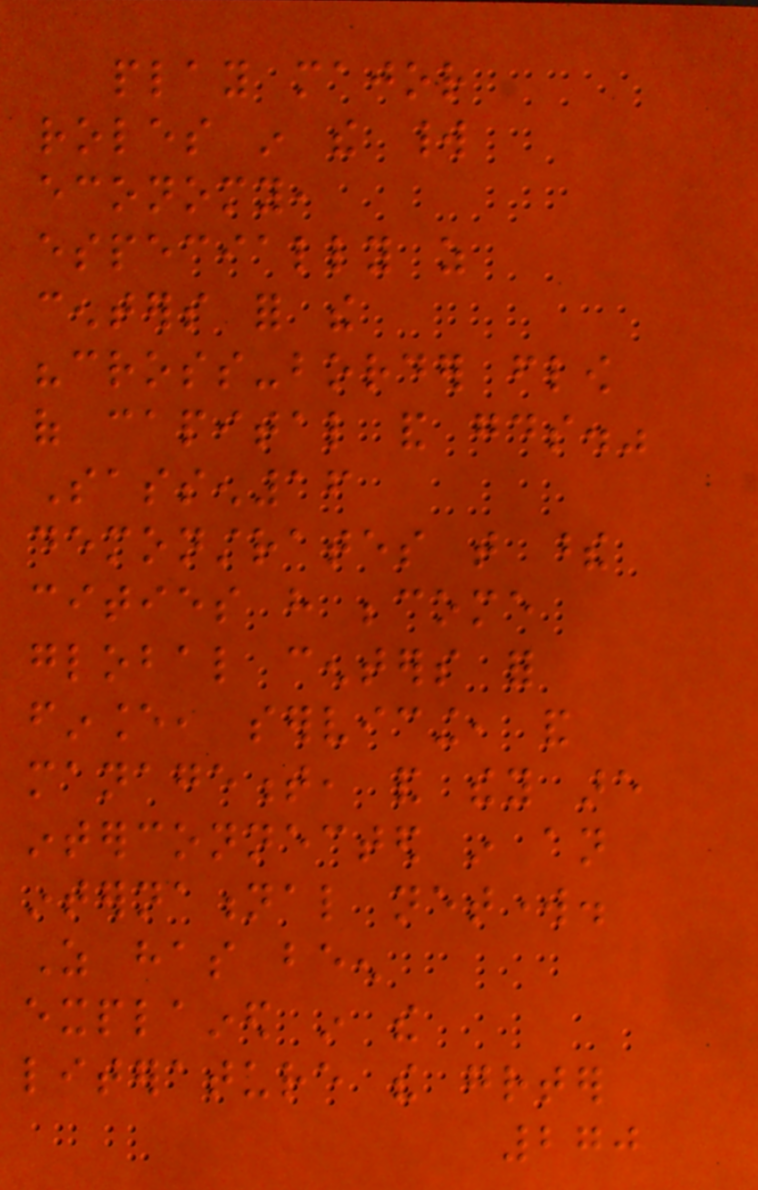play major
roles in the world
economy,
especially as
centers for the
"cross-border flow
of capital and goods."
Sassen16
demonstrates that these
cities have become
global centers for
finance, servicing, and
management, and they are
interconnected in an
international network.
As has been
explained in the
literature the greater
270
